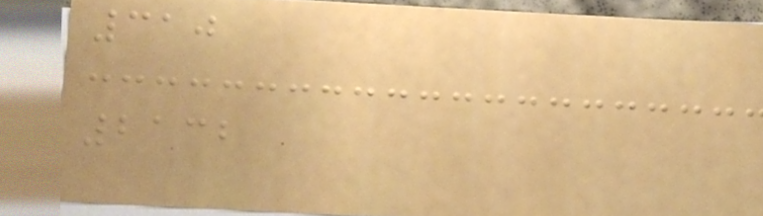310
2132
